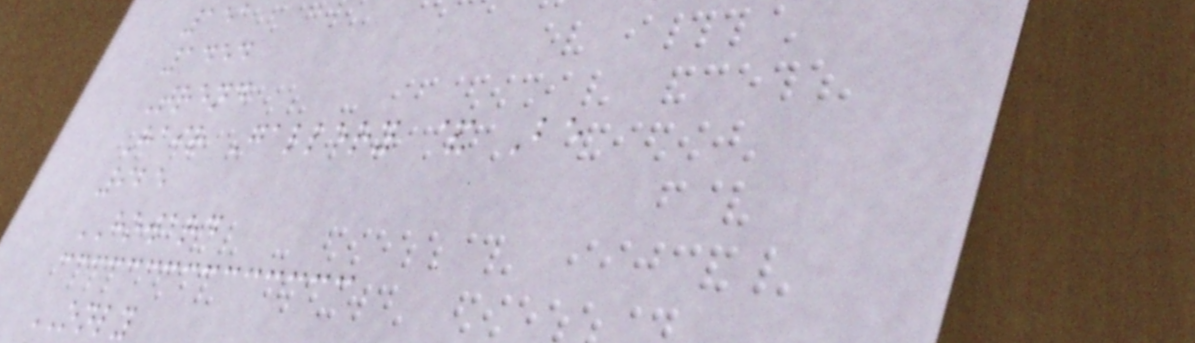151
1454
Trend
Hair Gallery & Be
925
HOWARD
ONLY
